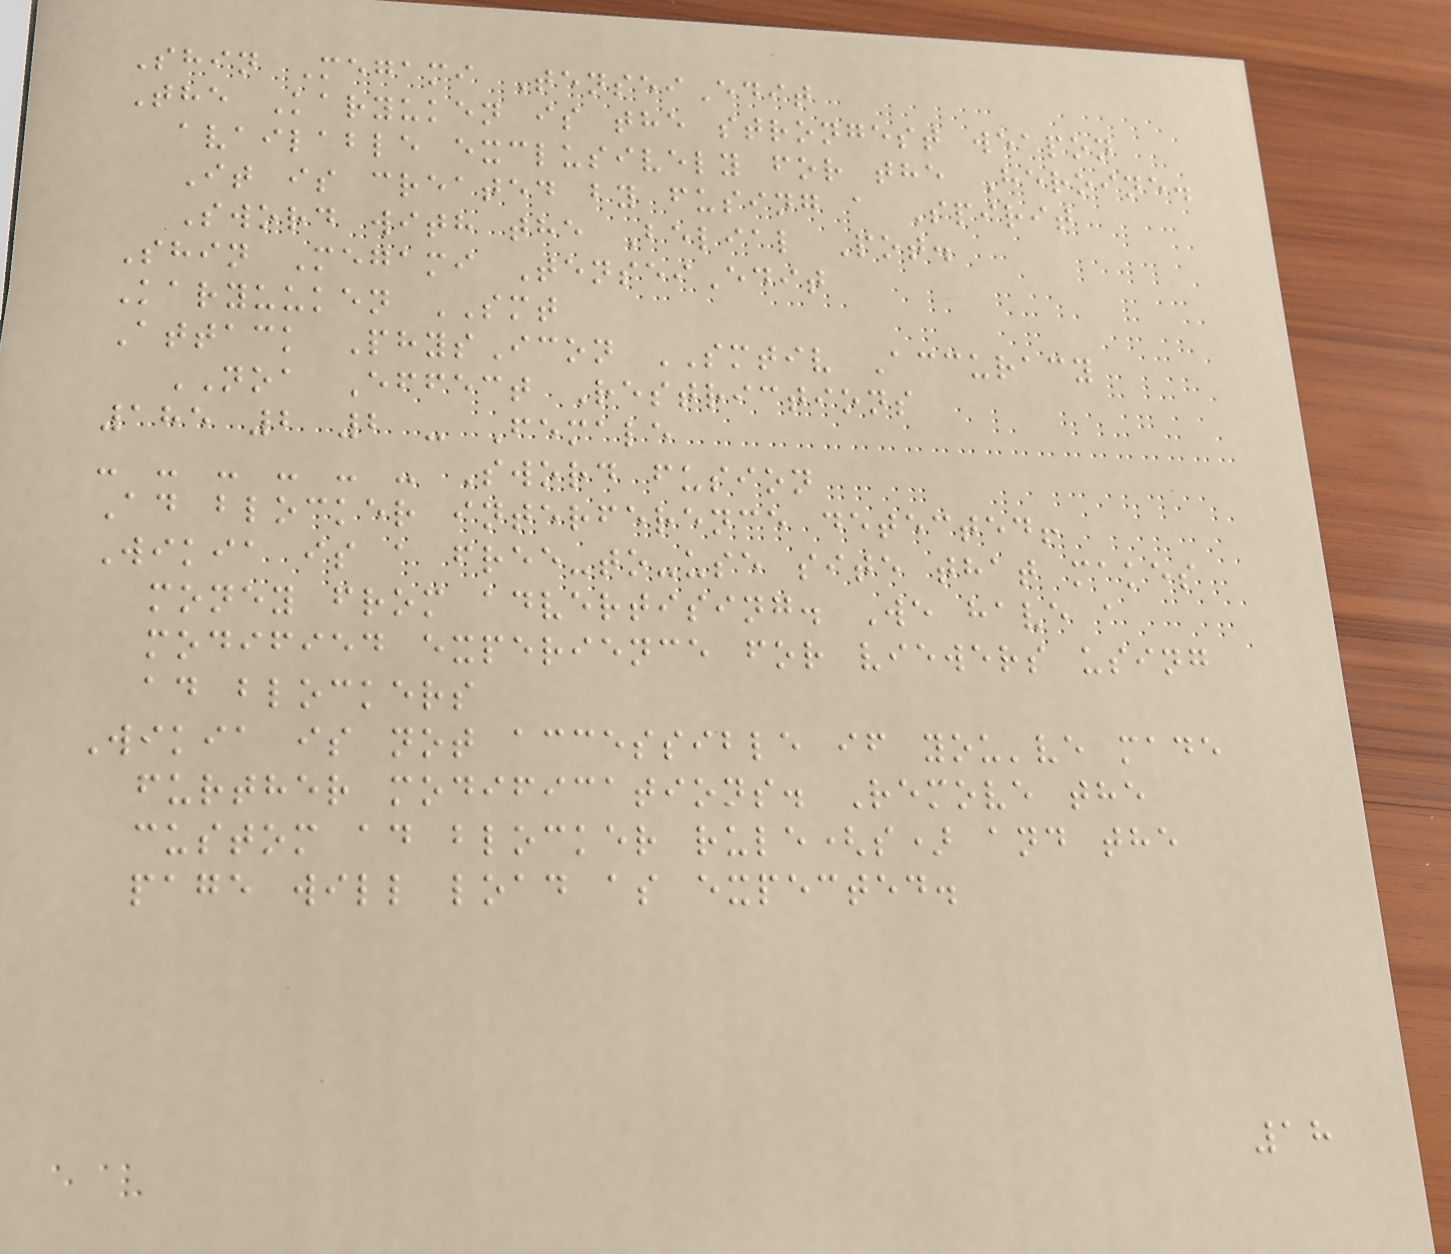Shin Megami TenseiEdit
The Karyuken is the strongest weapon
available exclusively for the Heroine.
It is created by fusing a Spirit
Sword with the Belial Pot.
Shin Megami TenseiEdit
Karyuuken SMT
Attack PhysIcon SMTIV Accuracy
NOA Effect Restrictions
185 2 2 - Female
- - - - - - Sword fusion
Ad blocker interference detected!
Wikia is a free-to-use site that makes
money from advertising. We have a
modified experience for viewers using
ad blockers
Wikia is not accessible if you've made
further modifications. Remove the
custom ad blocker rule(s) and the
page will load as expected.
18
